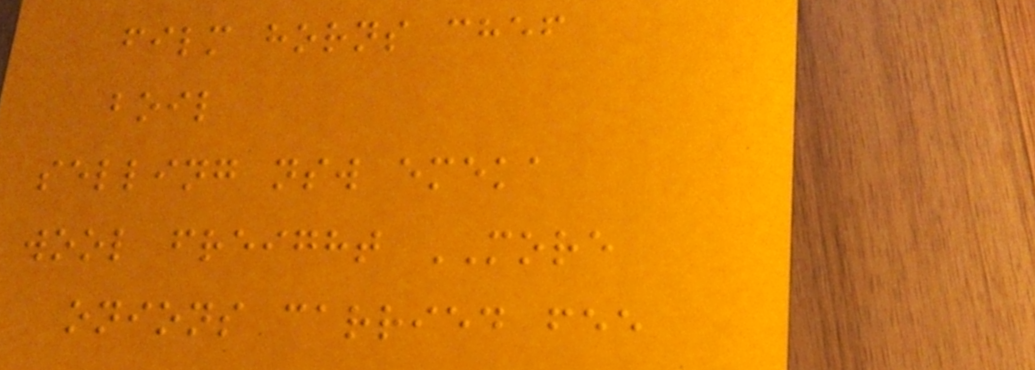film horns chef
boil
selling nsw emeka
wool freight MORE
onions carried fee
